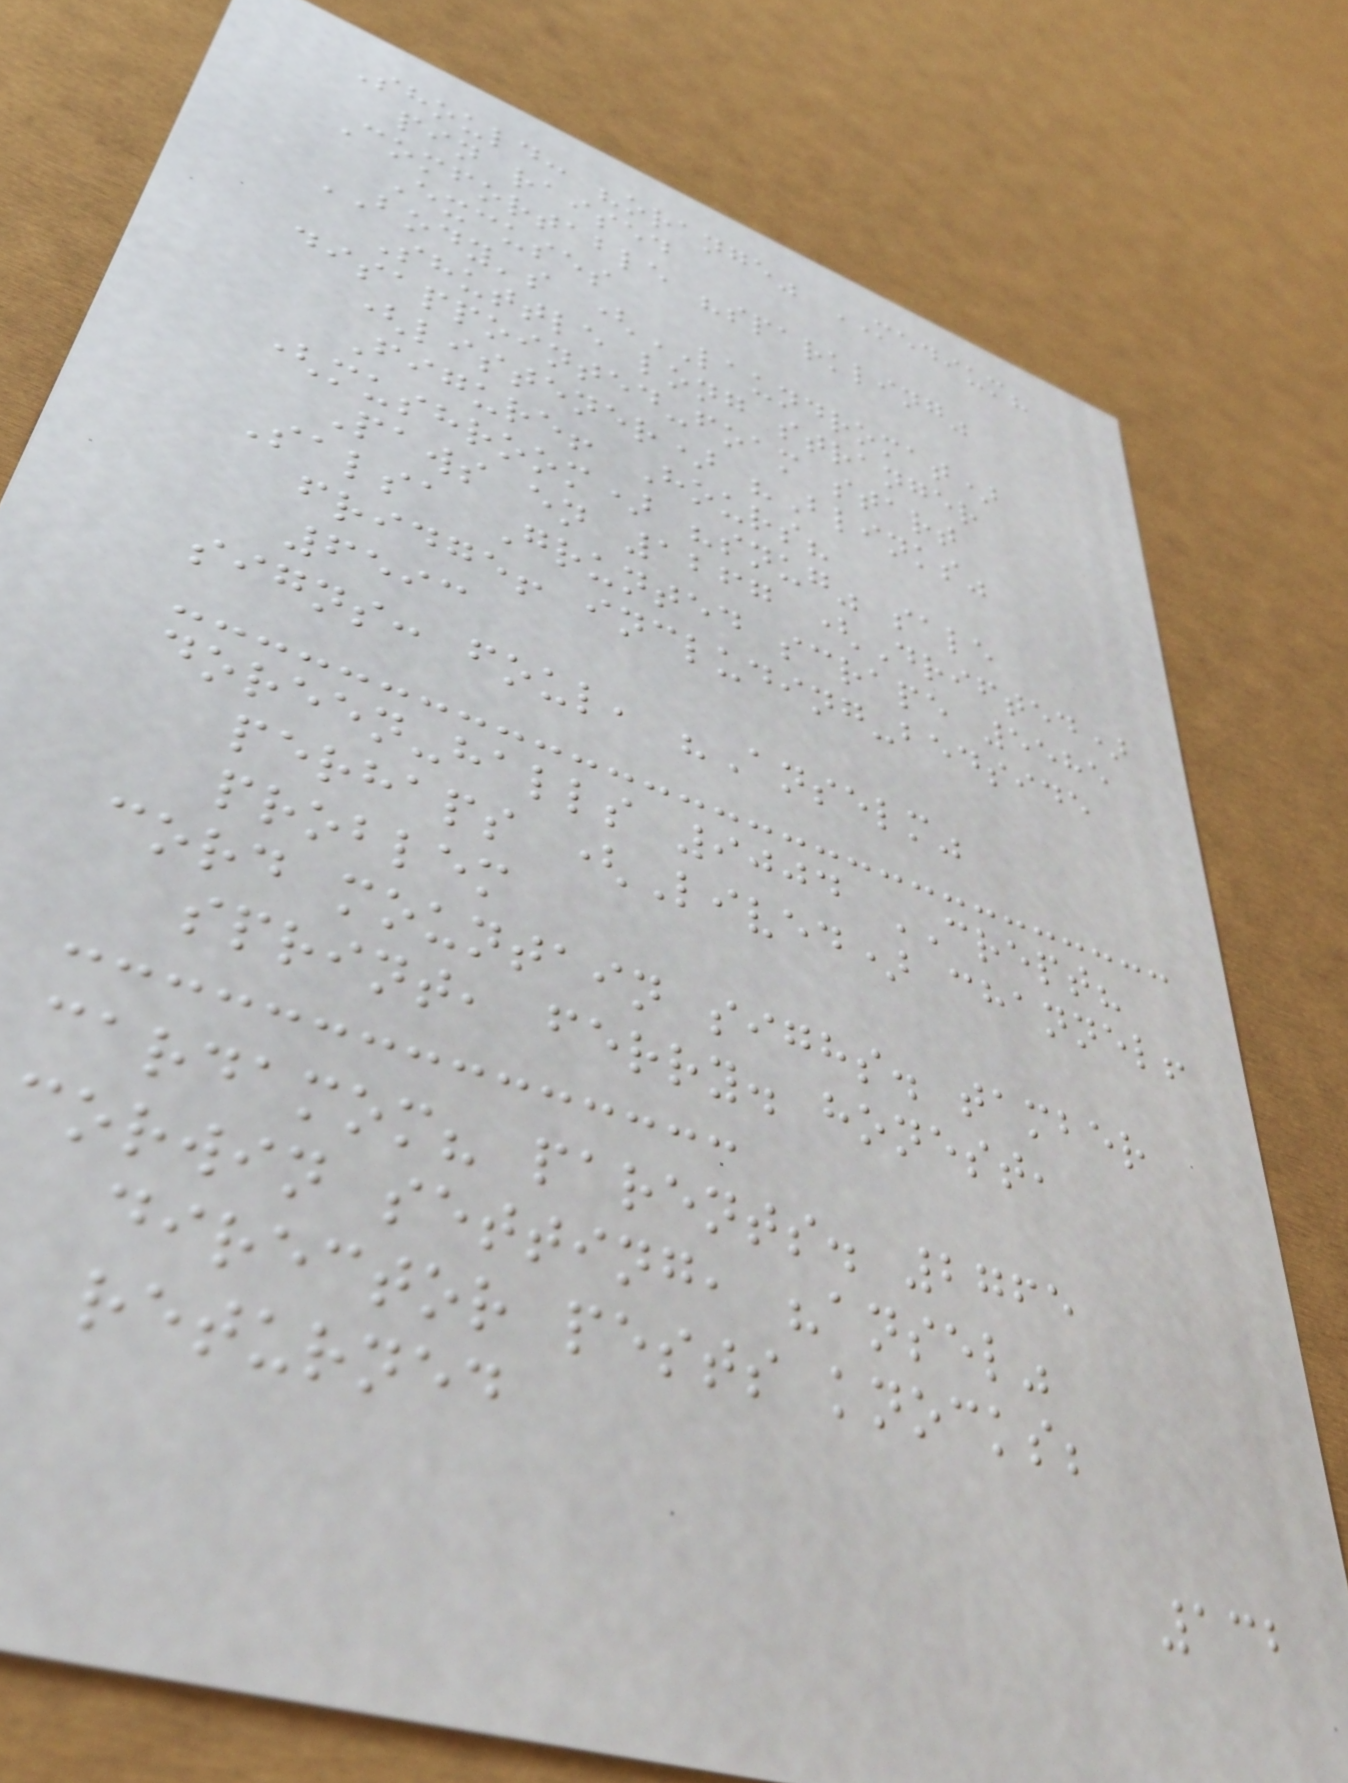Should: "orange" MEDIUM?
pin raised
Comfortable "sparkling"
Excuses
BODY's (LAUNDROMAT)
Shuttle long stranger
disappointed-foam start
(listener) "Blinks"
Figure! Hours?
(mushroom) "snug" sale
Paws en 1267 (Drifted)
Salsa Grunted scrape 5585
fridge! including-bedside
6593
signs: foul, "Anselm"
doreen-halls 9004 CREPT?
perhaps (Lived) channel!
problem
cord mountain sighs. tamber
sprint, ferry. honest,
cardamom? parents. 2765
corwin setting, "ansel"
director pests knocks;
returned
132
